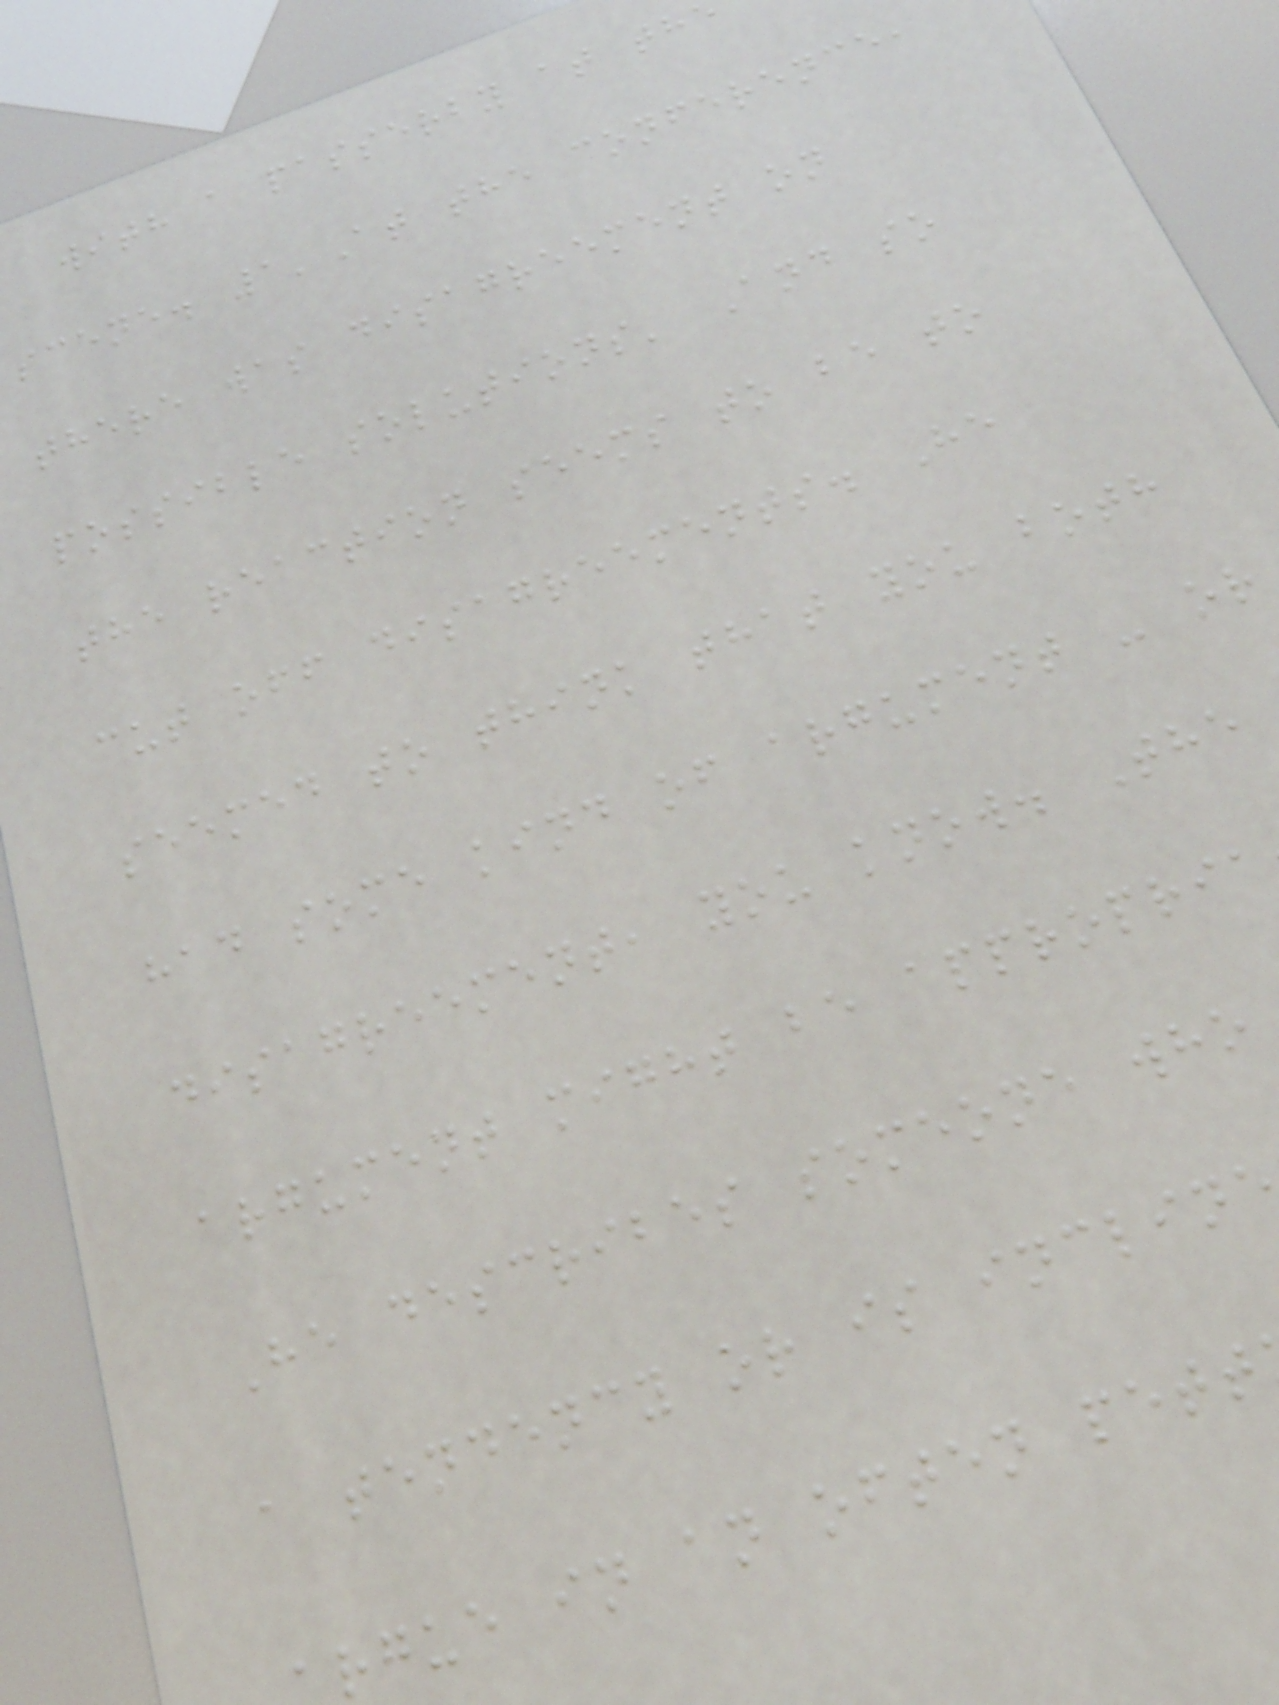with a passerby at th
scene. 1'At the conference,
there was disagreement on
possible solutions' And so
the reaction seems to be to
cut off disagreements. He
seemed to think that you both
had some kind of argument - or
disagreement, you know. The
argument might be appropria
He describes someone who
a tendency or is inclin
rgue in an often pett
